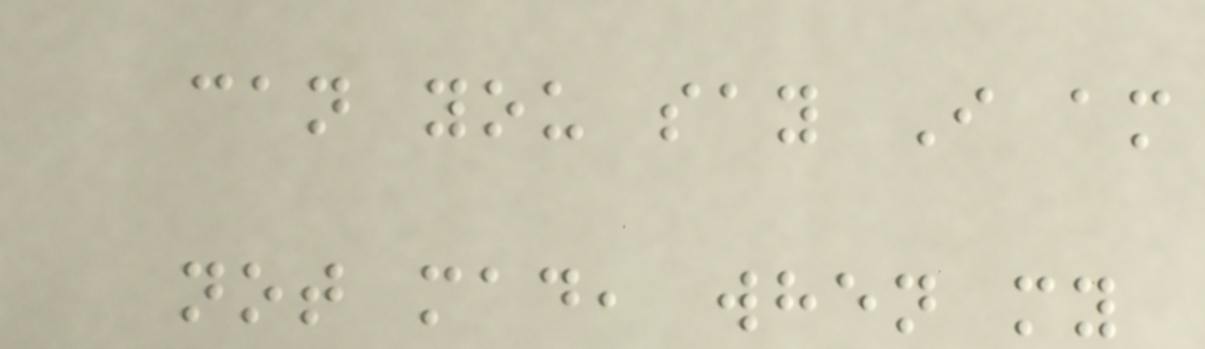can you say I am
not mad, when my
